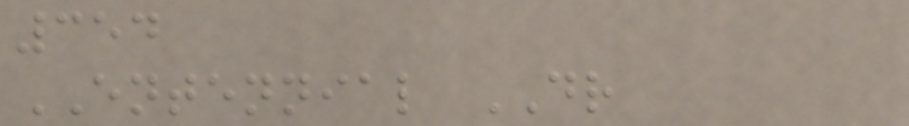354
ENTENNIAL DR
